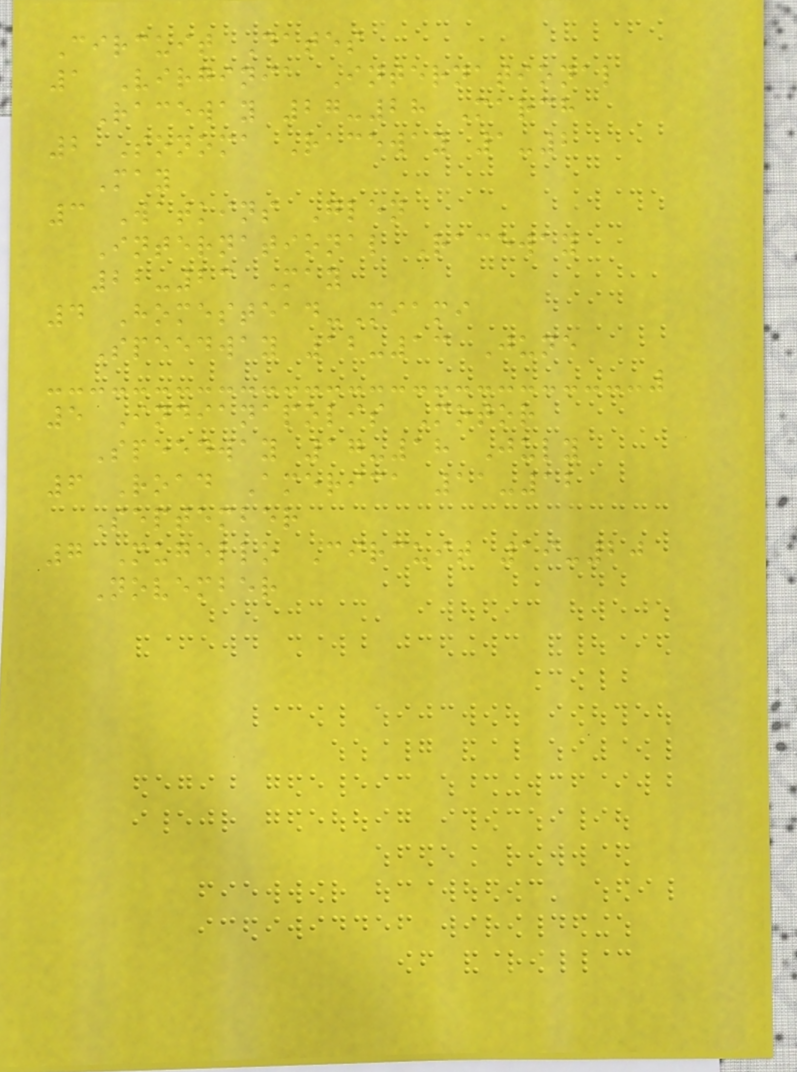Circuit Dates
1 Virginia International
Raceway 27-28 March
2 Sonoma Raceway 1-2
May
3 Watkins Glen
International Raceway
22-23 May
4 Homestead-Miami
Speedway 12-13 June
5 Indianapolis Motor
Speedway 17-18 July
6 Road America 11-12
September
7 Mugello Circuit 19-20
November
